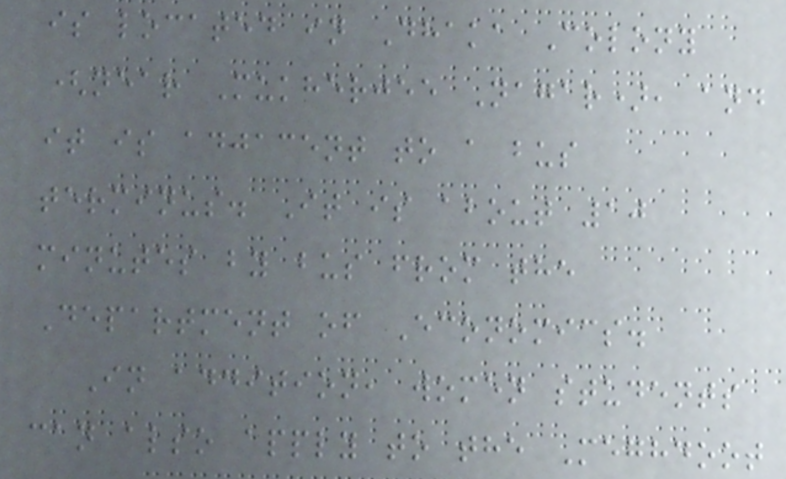is located in Dhaka Colony
(near Mukherjee Nagar), and
it is adjacent to a bus
terminus. It is about 10
minutes by bus from the
Department of Economics.
In addition, women students
can also apply to the Meghdoot
